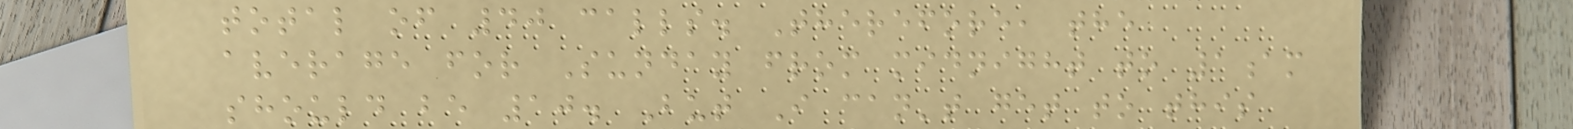total of 40 calls. Therefore, the
average for Sunday from midnight to 1am
should be 10. But I can't get to this
